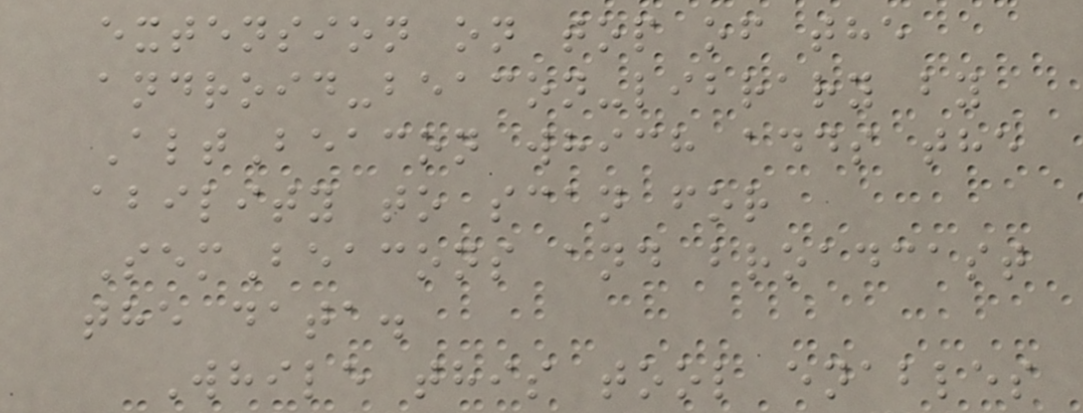extension on top of the
android-beacon-library by
AltBeacon which adds the
ability to scan for
SemBeacons and broadcast
the data.
While this tool enables
